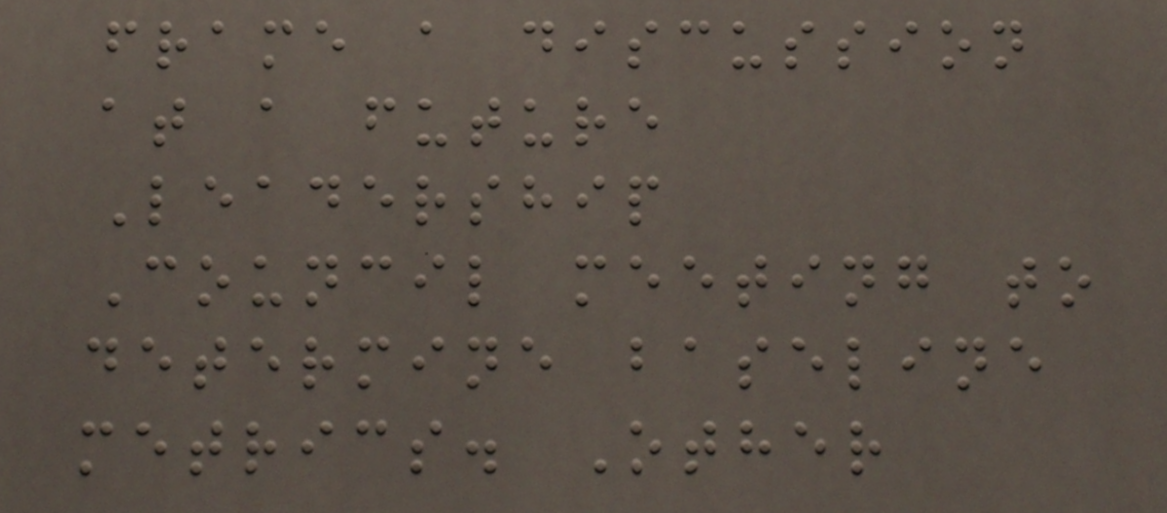frame a discussion
at a future
Leadership
Council meeting to
determine baseline
metrics. Other
